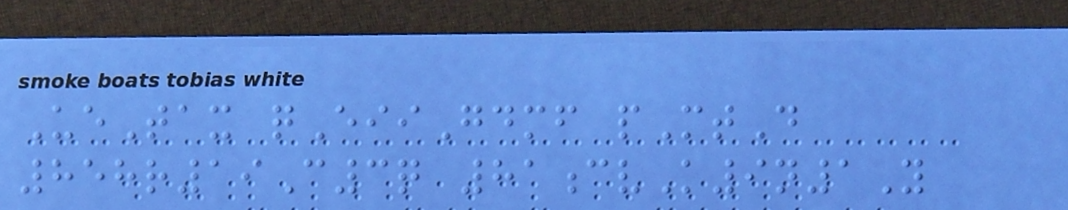UeTax qEiiGdmf pMtD
858r19C3q 81cvK9n1Y
